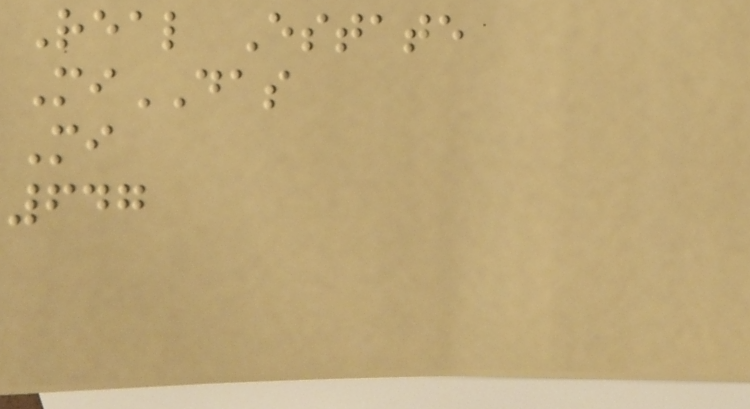Real Estate
MiDAS
Mi
647
